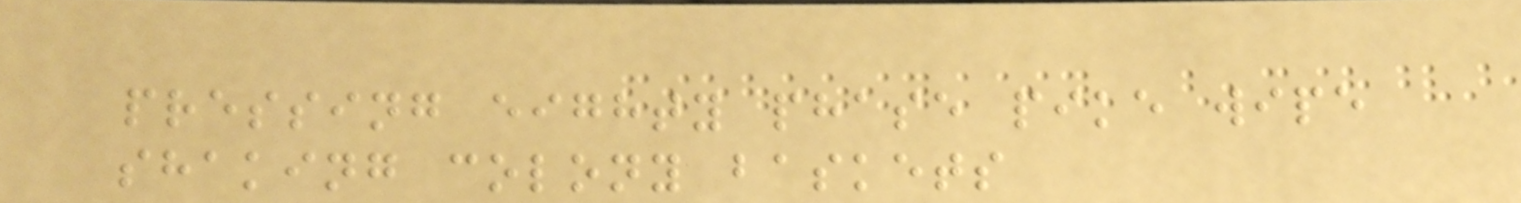pressing eighty phase pike wipe
shaking colony baskets
